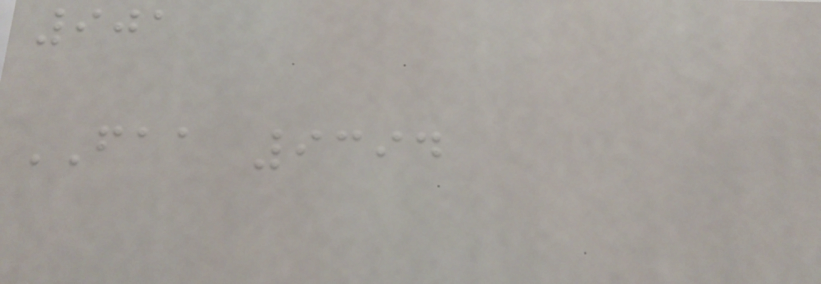901
FAA 9394
